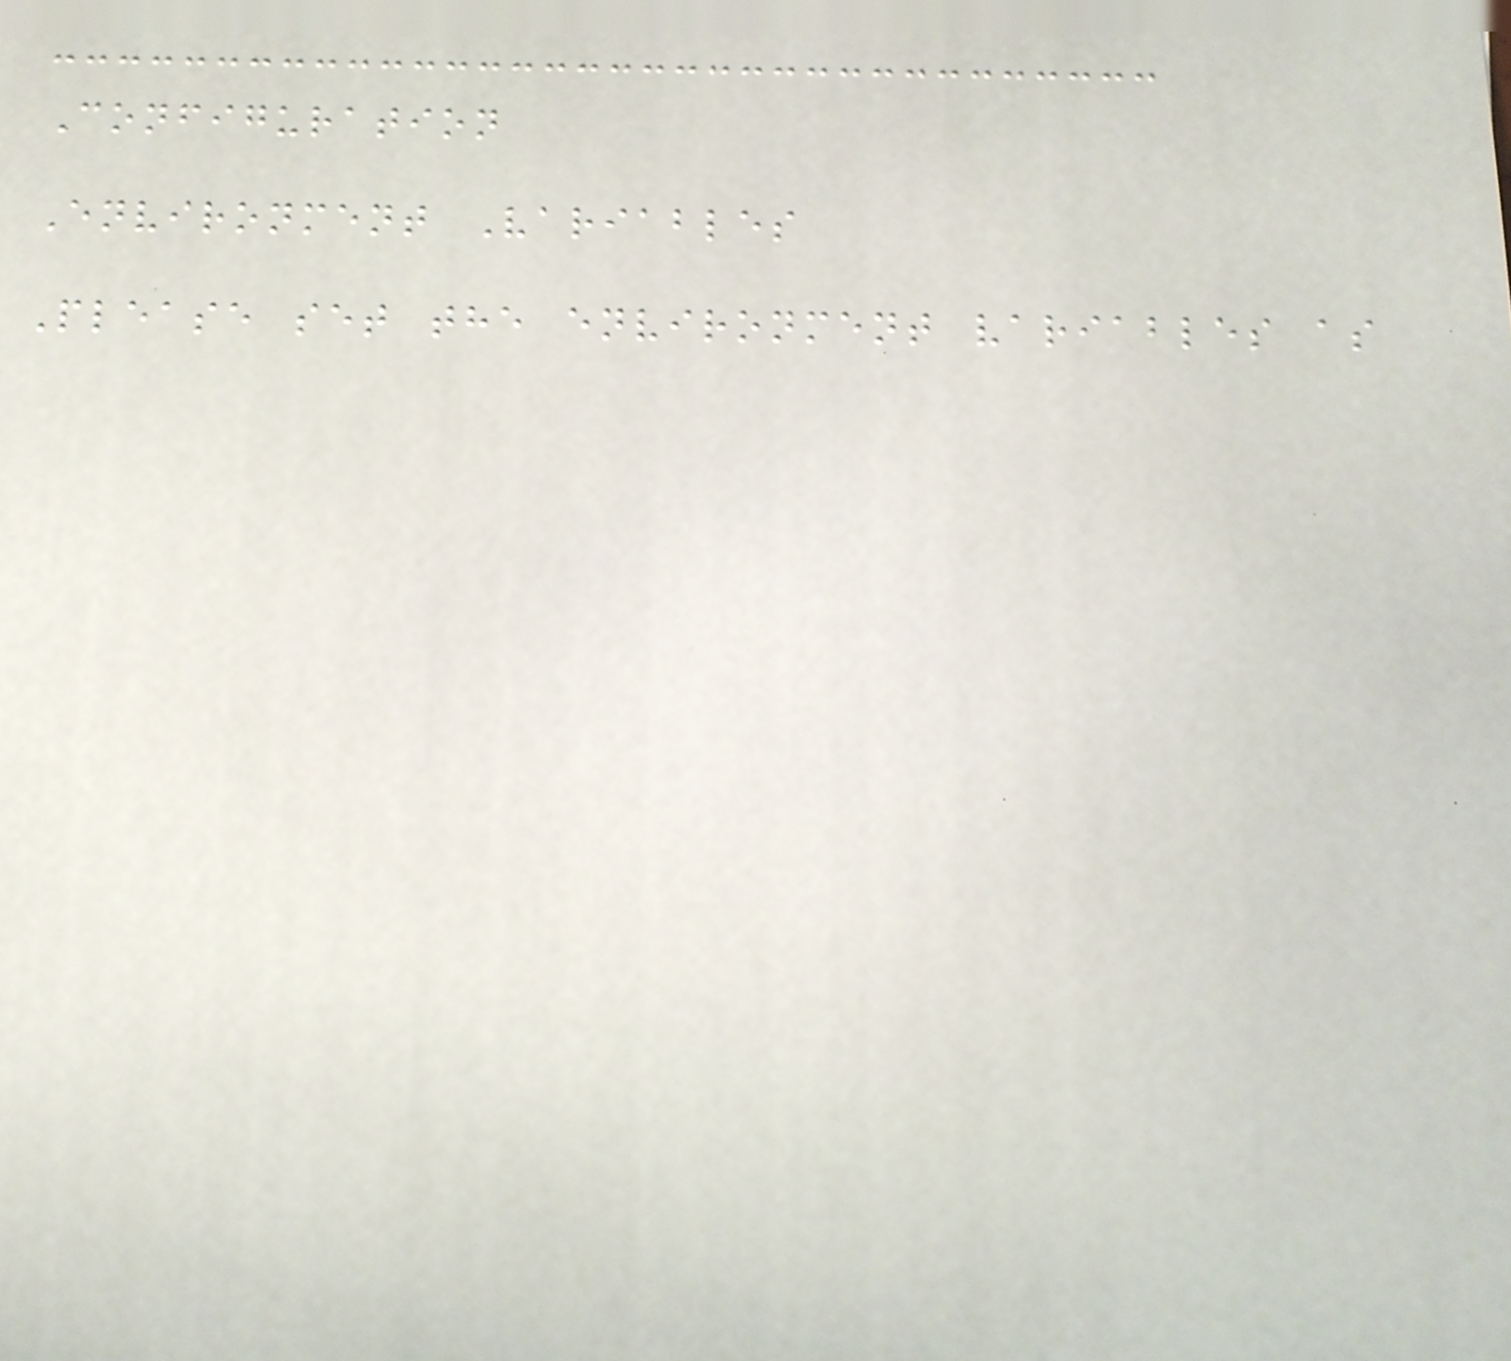Configuration
Environment Variables
Please set the environment variables as
